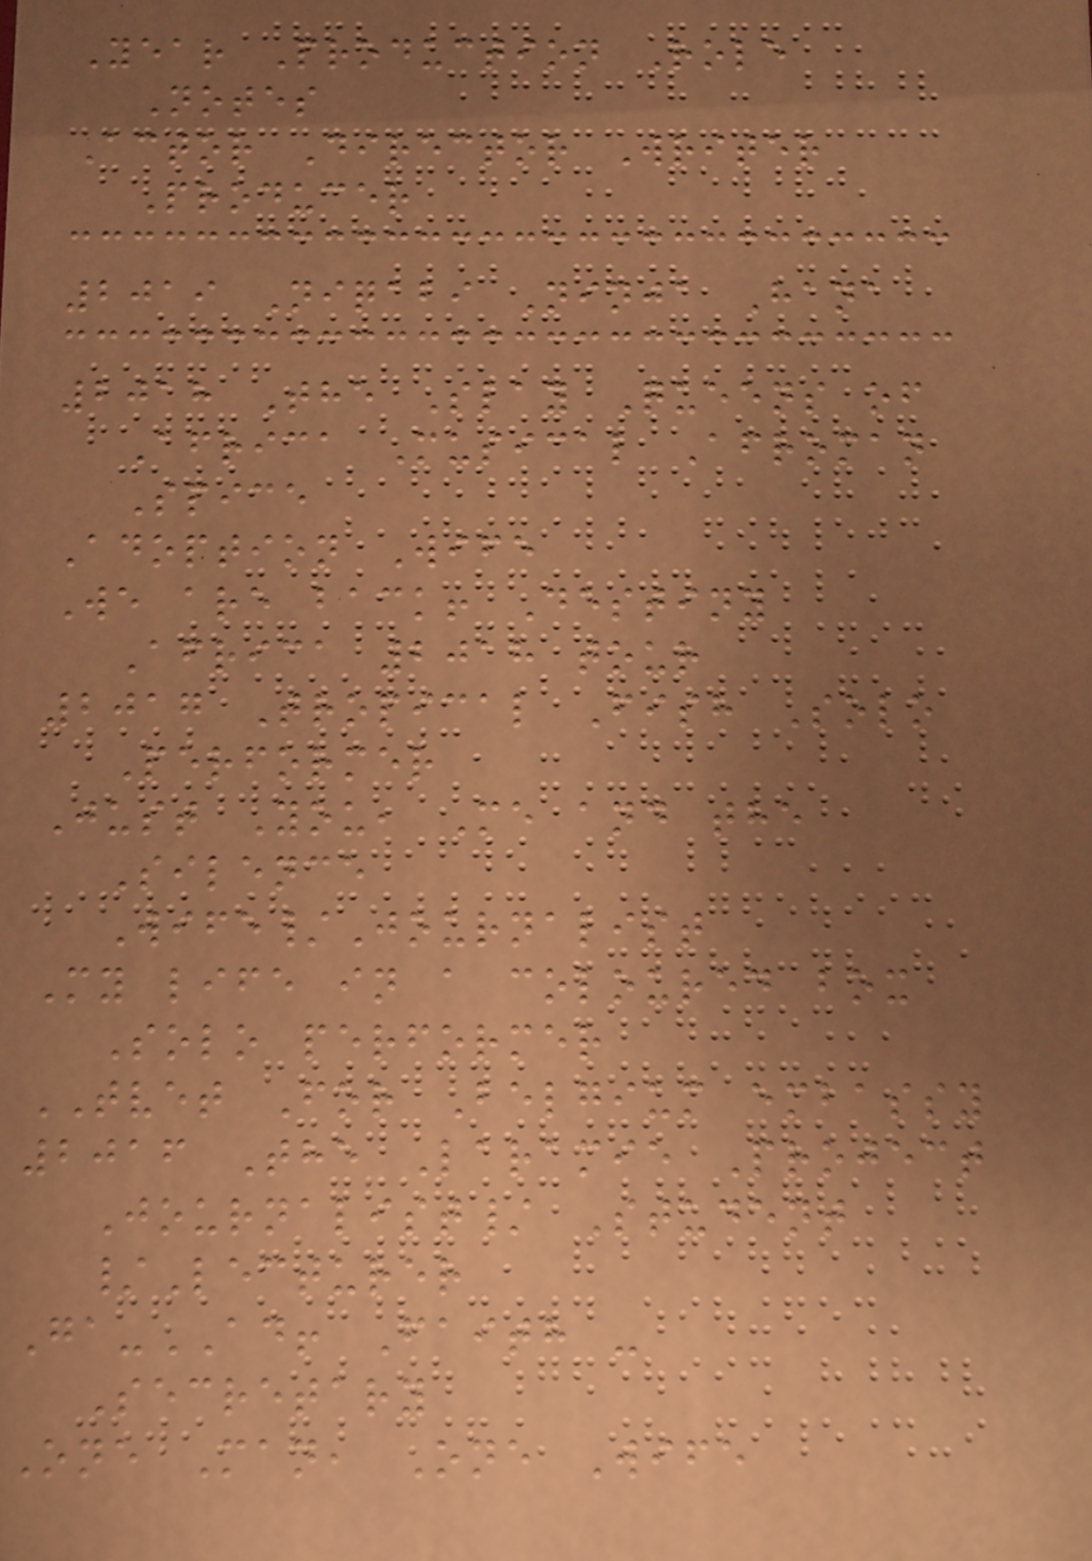Year Production Role
Notes
Actor Director Writer
Producer
2019 Niqabi Ninja Hana
2018 The Slay Queens of
Africa Musical Afroman
Spice
Adoption Wife
We are back! Destiny
Africa 2018 tour
2017 Tropical Fish Solo
Performer
Just You, Me and the
Silence
Wife/Journalist
My life in a coloured box
Solo performer
TVET For Belgium embassy
2016 The Laramie Project
Journalist/ Student
/Lecturer
Ga-AD! Faith -
Secretary
One Man, One Wife
